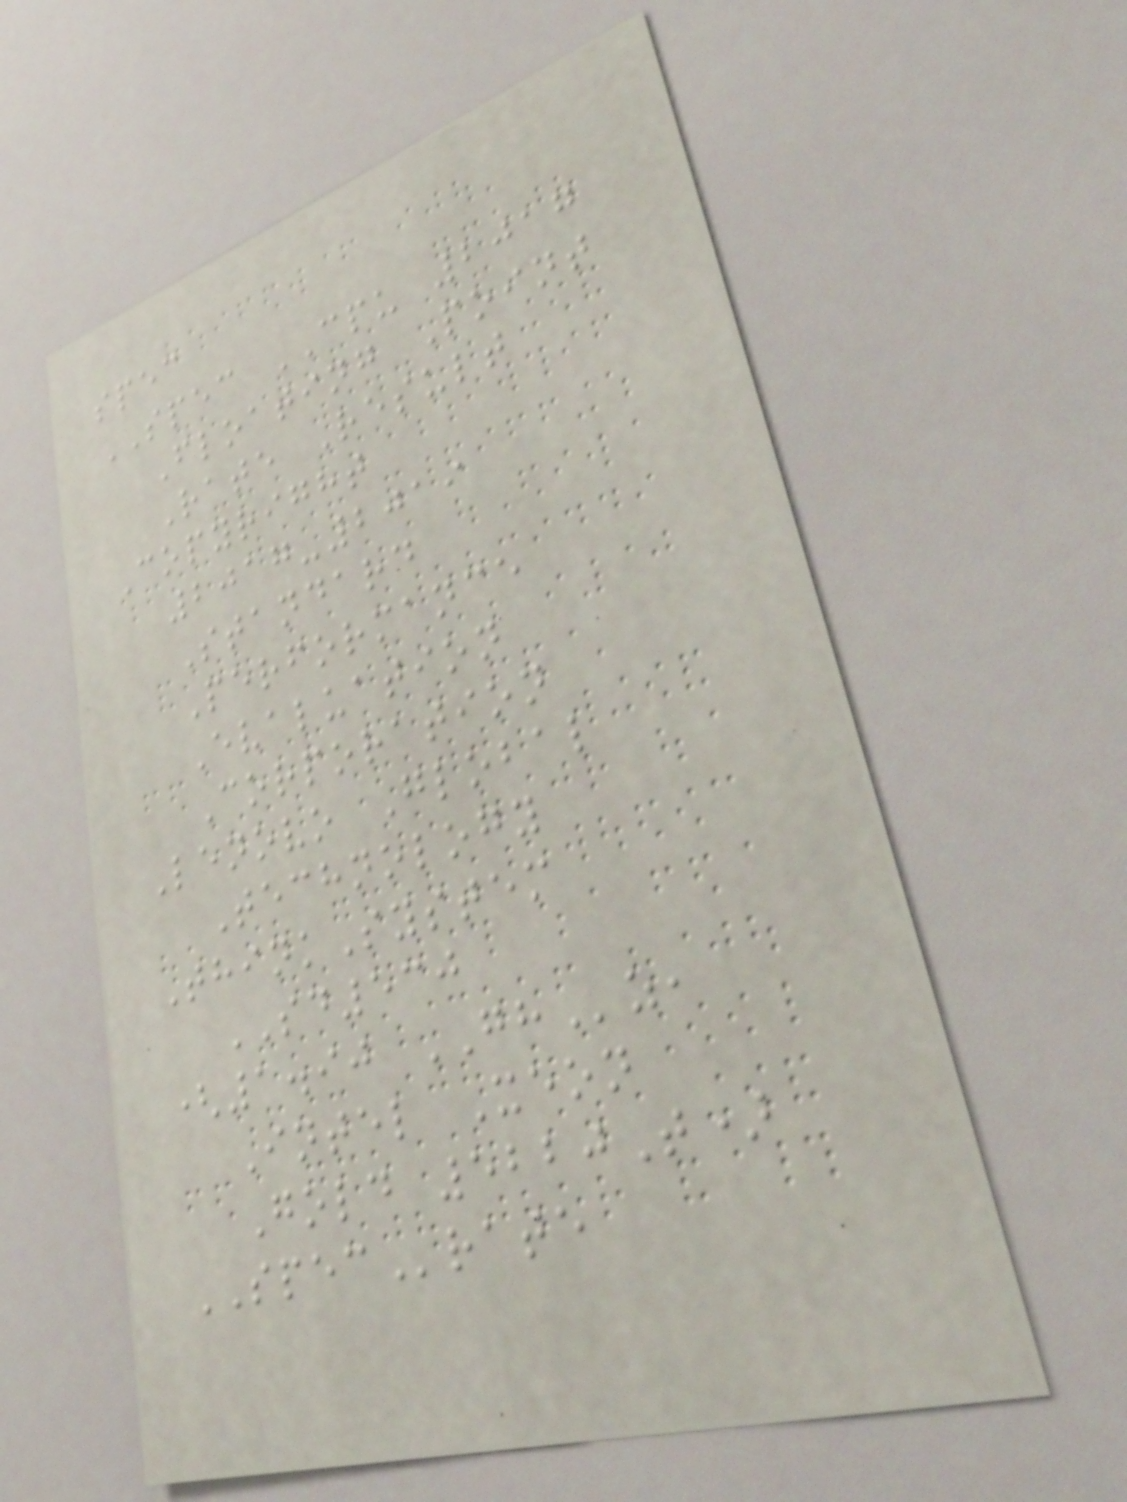spec
SPEC CPU 2017
Floating Point
Rate Result
Copyright
2017-2019
Standard
Performance
Evaluation
Corporation
Lenovo Global
Technology
ThinkSystem
SD530
(1.90 GHz,
Intel Xeon
Gold 5220T)
SPECrate
